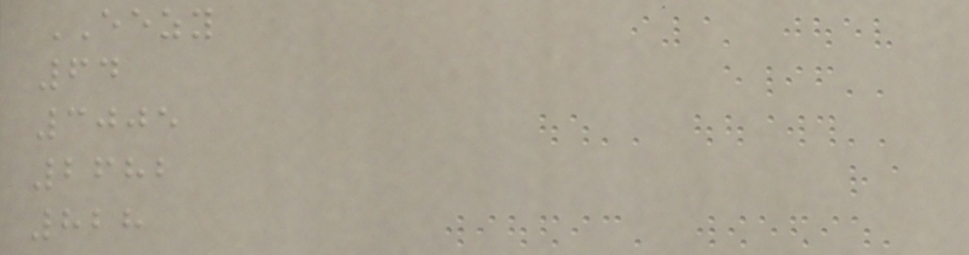EEZY
64
3005
2682
828
